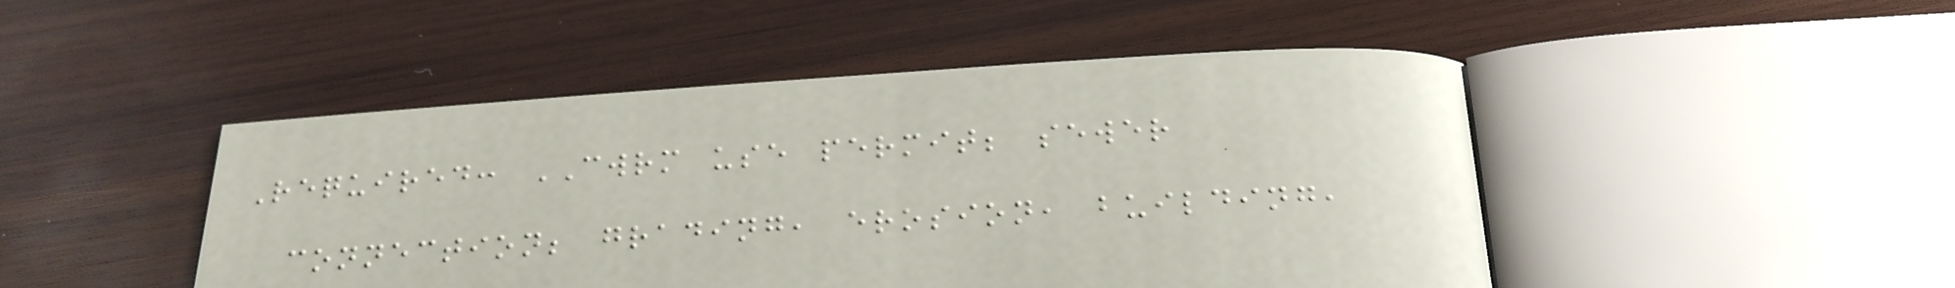Required: CWRM use permit; sewer
connection; grading, erosion, building,
